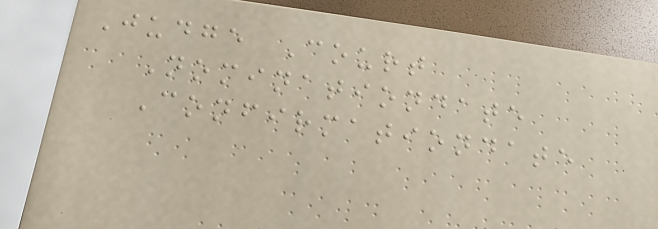Judge Court
Nominationdate
Confirmationdate
